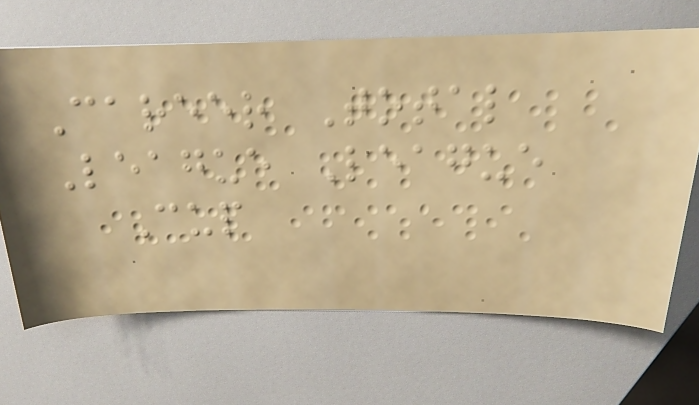Career Total
League League
Cup
